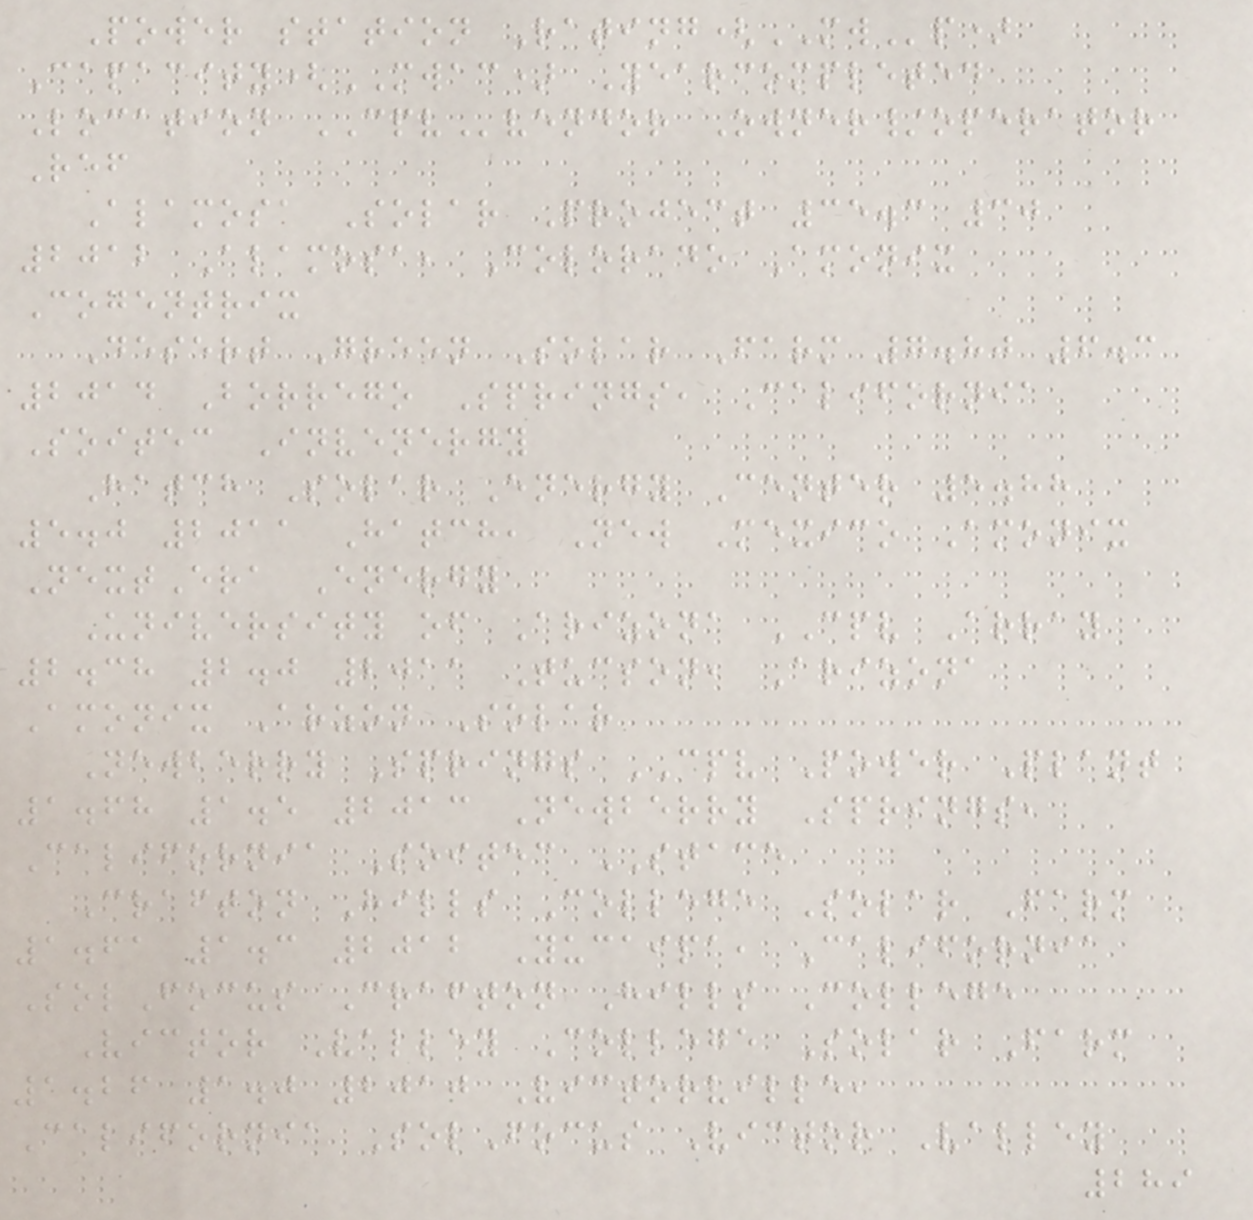Power station Rating(MWp)
Capacity(MWAC) Yearcompleted
Location CPVvendor Owner/operator
Ref
Alamosa Solar Project 35.3 30
2012 Alamosa, Colorado Amonix
Cogentrix
Desert Green Solar Farm 7.80 6.3
2014 Borrego Springs, California
Soitec Invenergy
Hatch Solar Energy Center 5.88
5.0 2011 Hatch, New Mexico Amonix
NextEra Energy
University of Arizona CPV Array
2.38 2.0 2011 Tucson, Arizona
Amonix Arzon Solar
Newberry Springs CPV Power Plant
1.68 1.5 2013 Newberry Springs,
California Soitec STACE
Crafton Hills College Solar Farm
1.61 1.3 2012 Yucaipa, California
SolFocus Crafton Hills College
Victor Valley College Solar Farm
1.26 1.0 2010 Victorville,
California SolFocus Victor Valley
289
